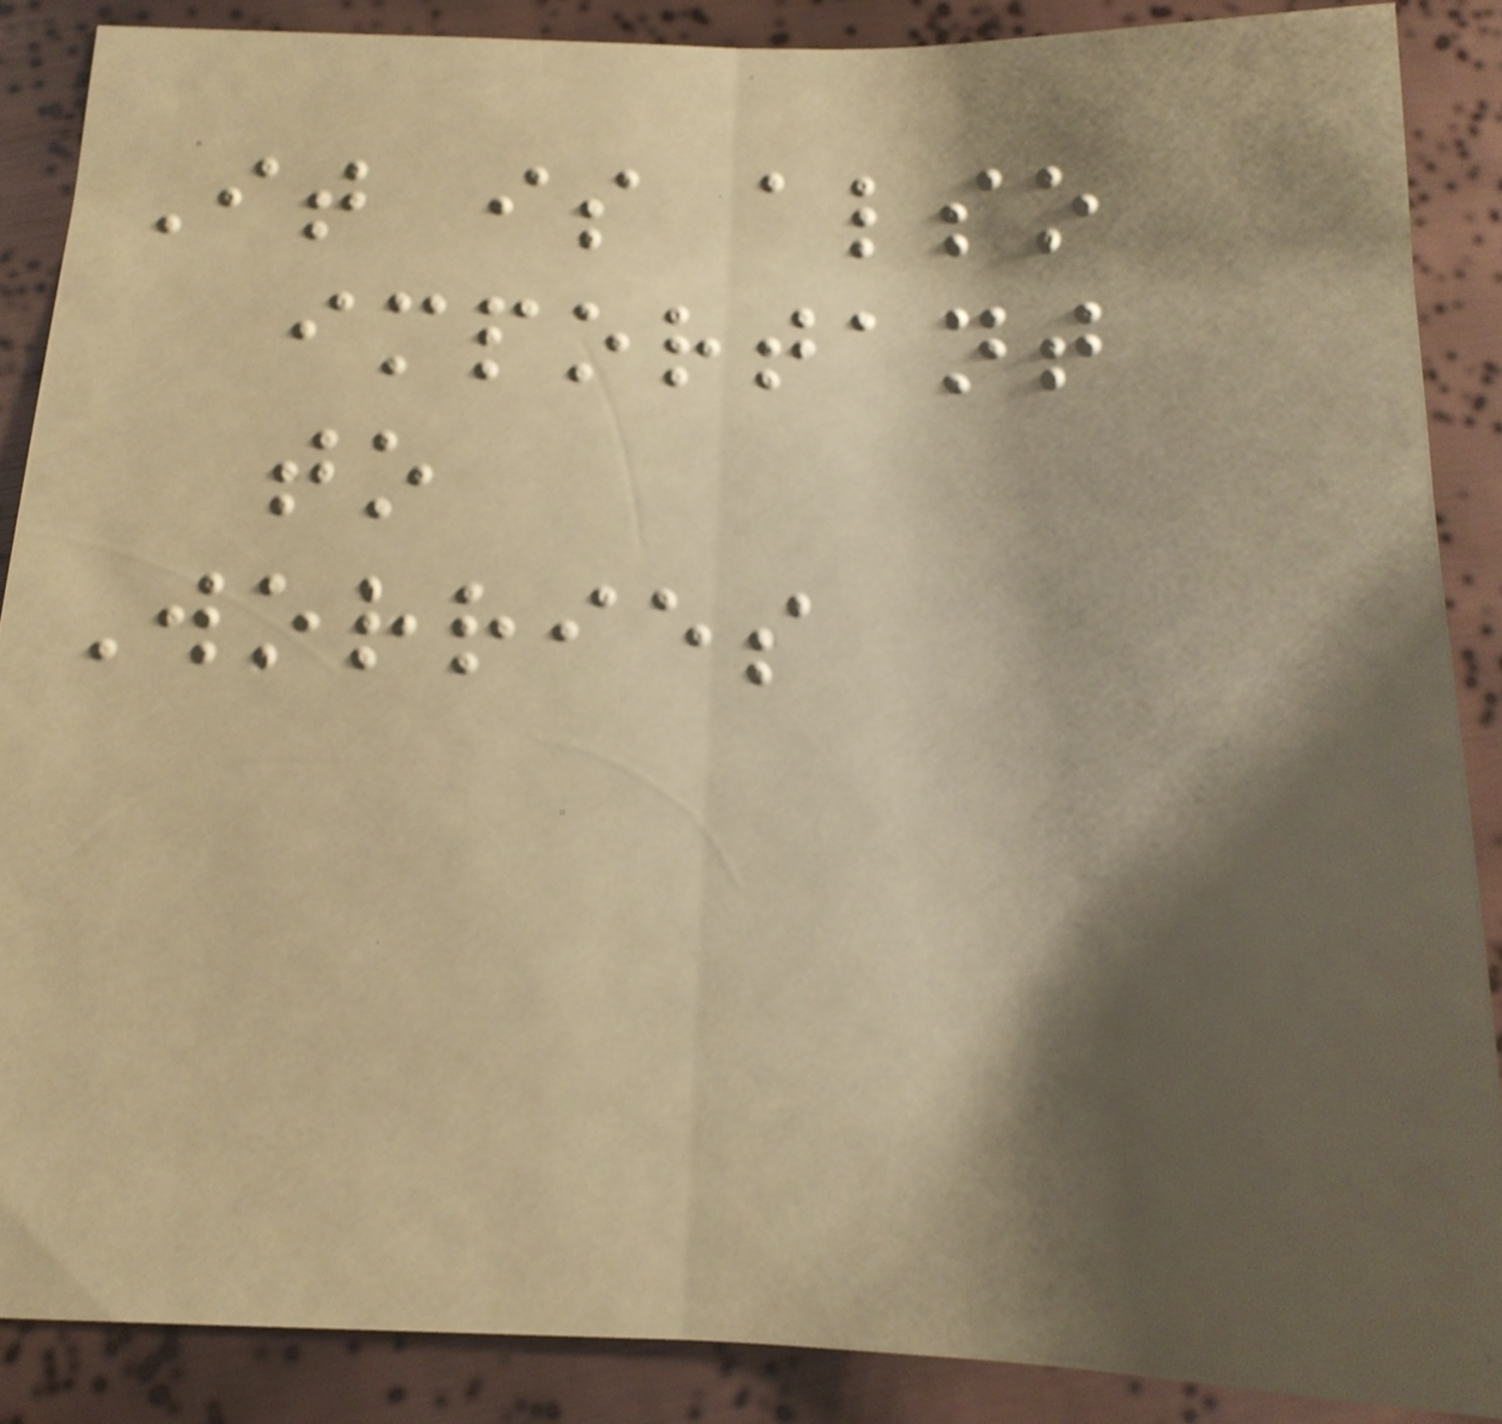It is also
important
to
Worries
